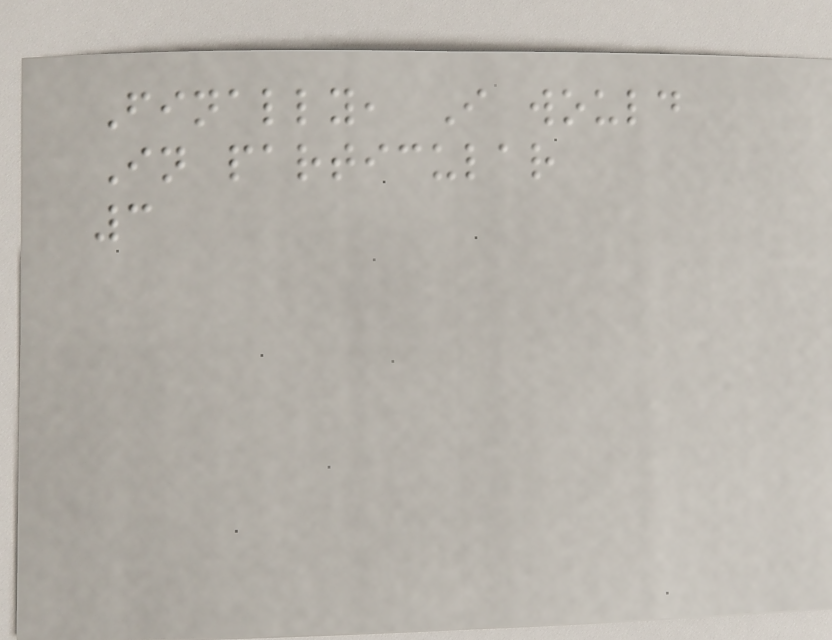Finally, I would
In particular
3
